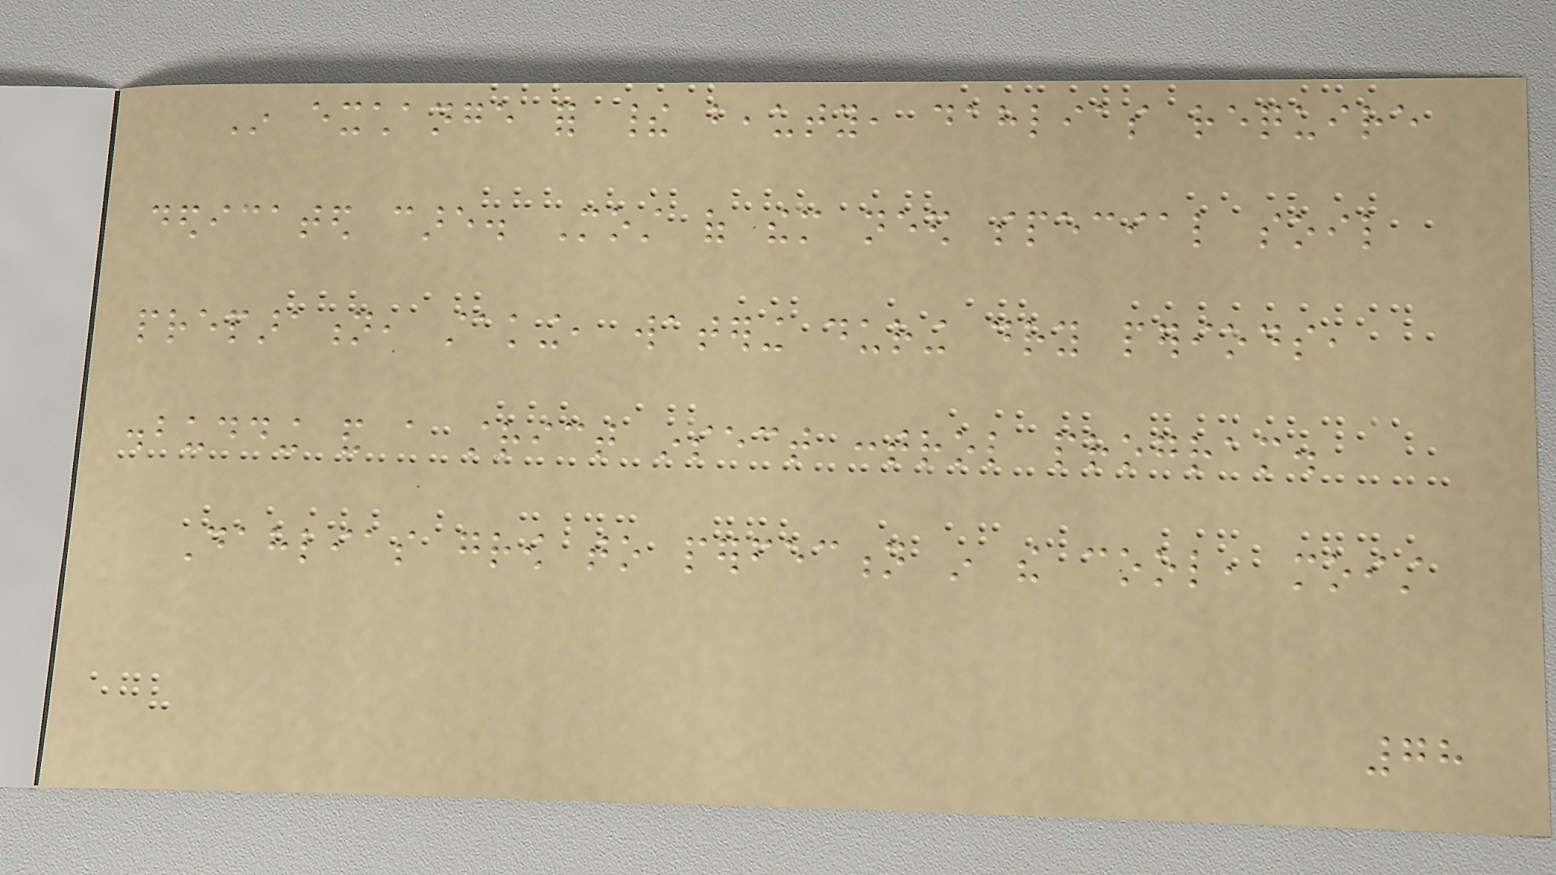In exchange for their beauty, dahlias require
dedicated care. Most of them need special soil
preparation, staking, watering during dry periods,
disbudding and a strict insect control program.
Dahlias grow to perfection in the cool, moist
78
